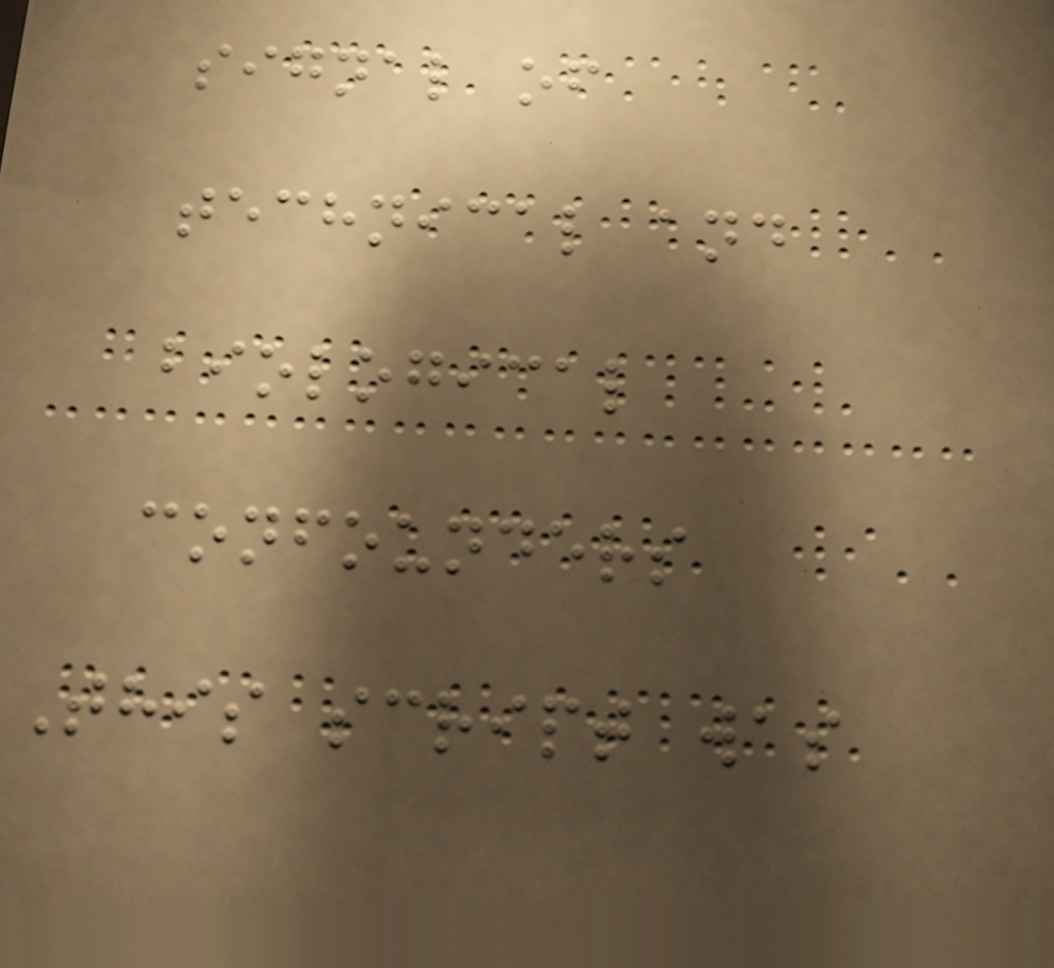signal of
technical and
biological
confounders
This script was
